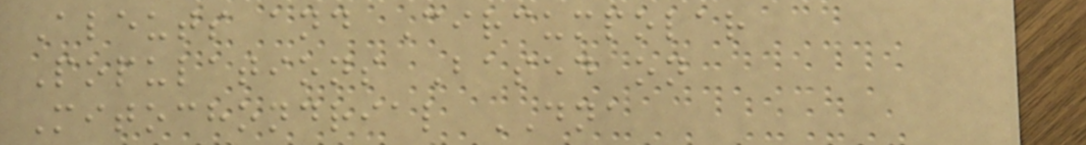Aleuts and Circumpolar
Populations Based on
Mitochondrial DNA
